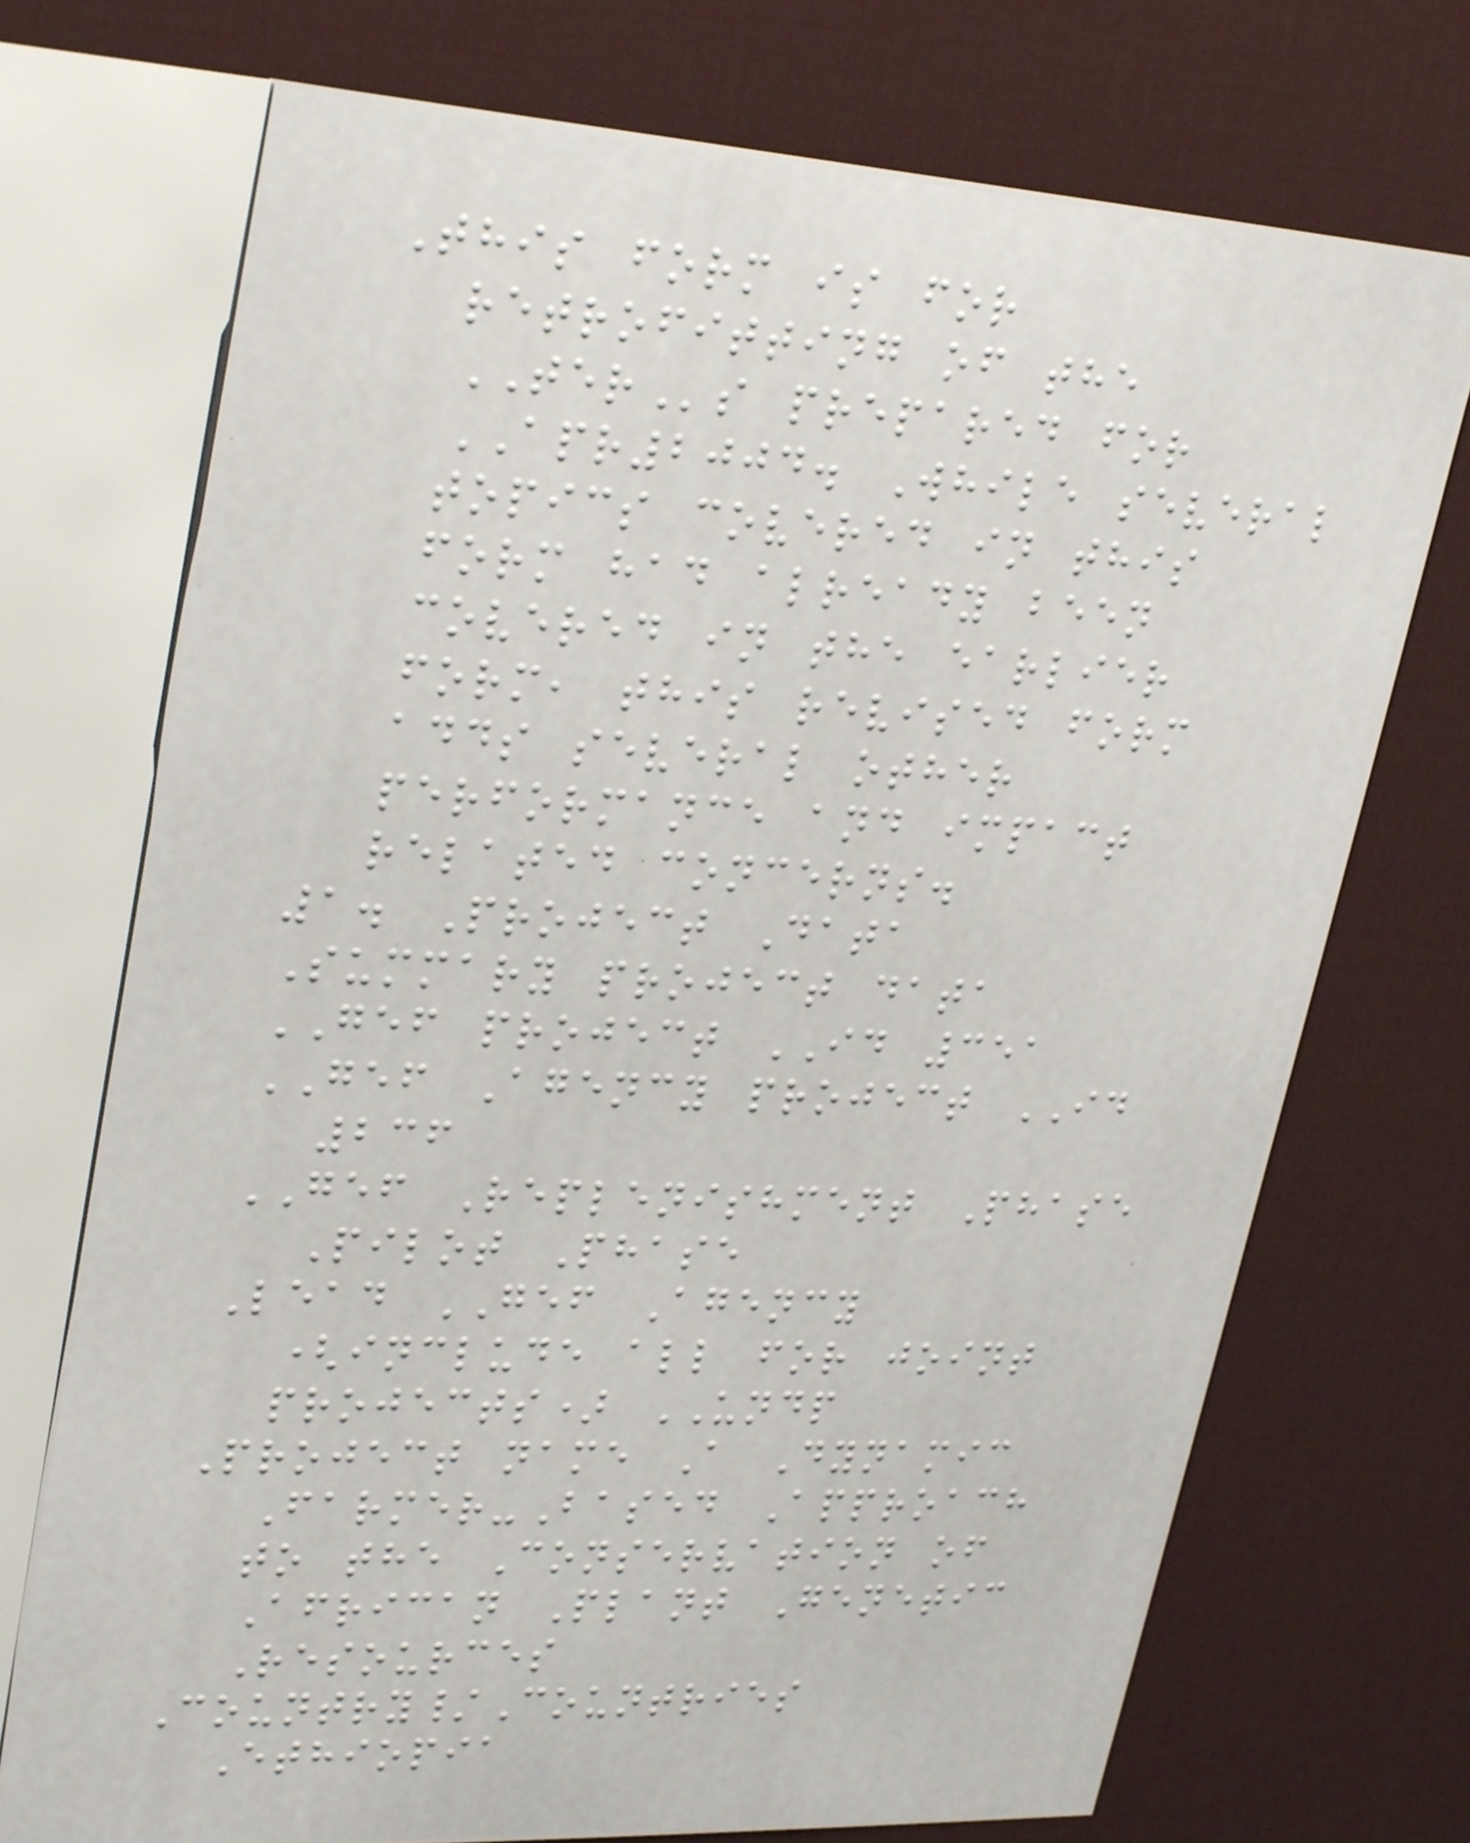This form is for
retrofitting of the
TERs prepared for
APR2004. While several
topics covered in this
form had already been
covered in the earlier
form, this revised form
adds several other
performance and impact
related concerns.
1. Project Data
Summary project data
GEF project ID 351
GEF Agency project ID
236
GEF Replenishment Phase
Pilot Phase
Lead GEF Agency
(include all for joint
projects) UNDP
Project name A Dynamic
Farmer-Based Approach
to the Conservation of
African Plant Genetic
Resources
Country/Countries
Ethiopia
